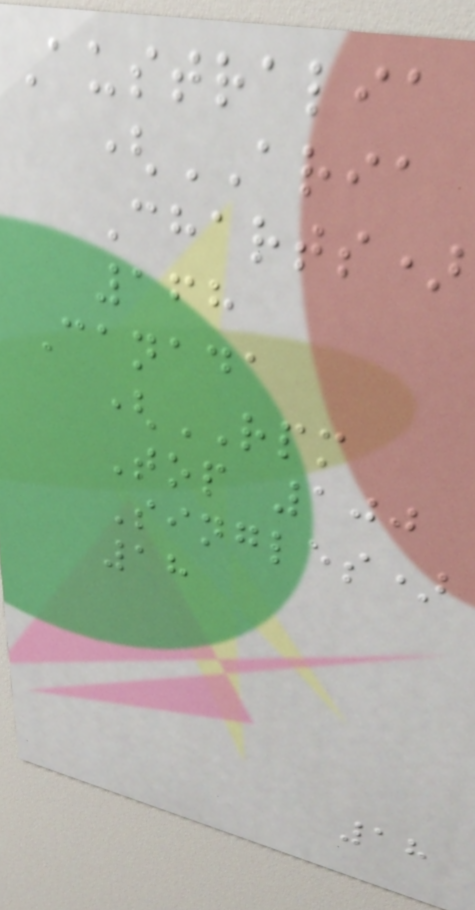Australia
(ARIA
Charts)
168
Canada
(RPM
Top 100
Singles)
18
18
